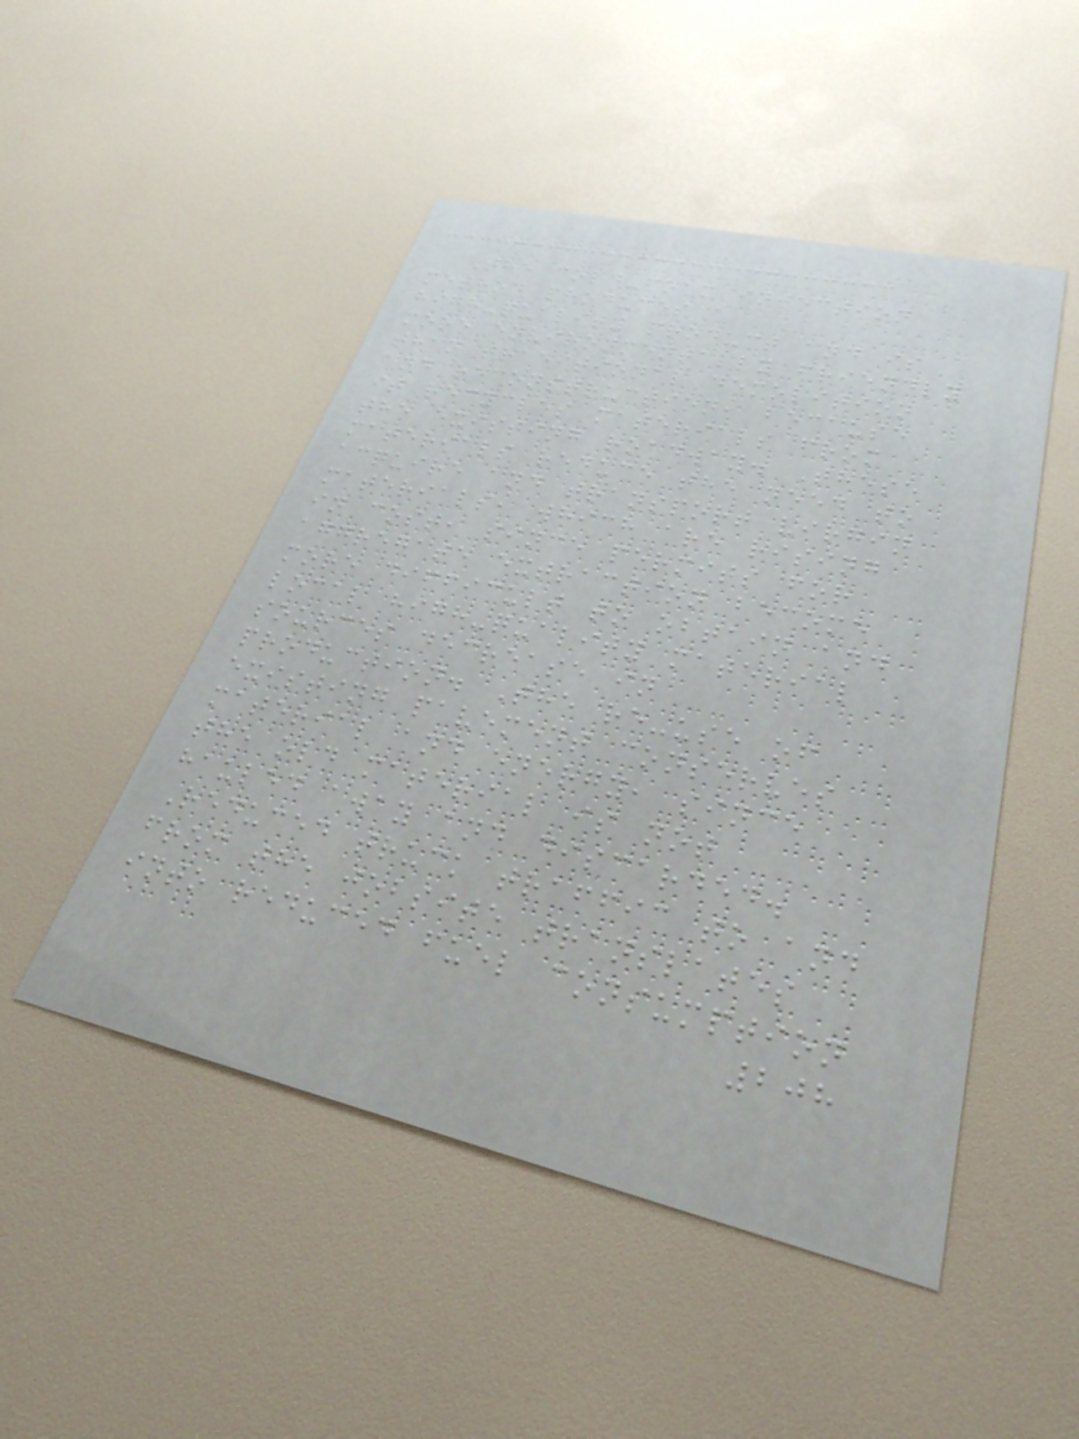The cold-foam injection
method produces a
high-quality product and is
more environmentally friendly
than traditional demolition
and reconstruction, because
it recycles materials from
the existing roadway. These
materials reduce the need to
acquire and transport virgin
materials, which are rising
in cost, since permits for
aggregate extraction become
more difficult to obtain and
local high-quality material
sources decrease in
production. The re-use of
existing pavement conserves
material and energy, since
the old material is not
hauled away and discarded.
Reduced truck traffic to and
from the jobsite translates
into reduced fuel consumption
208
